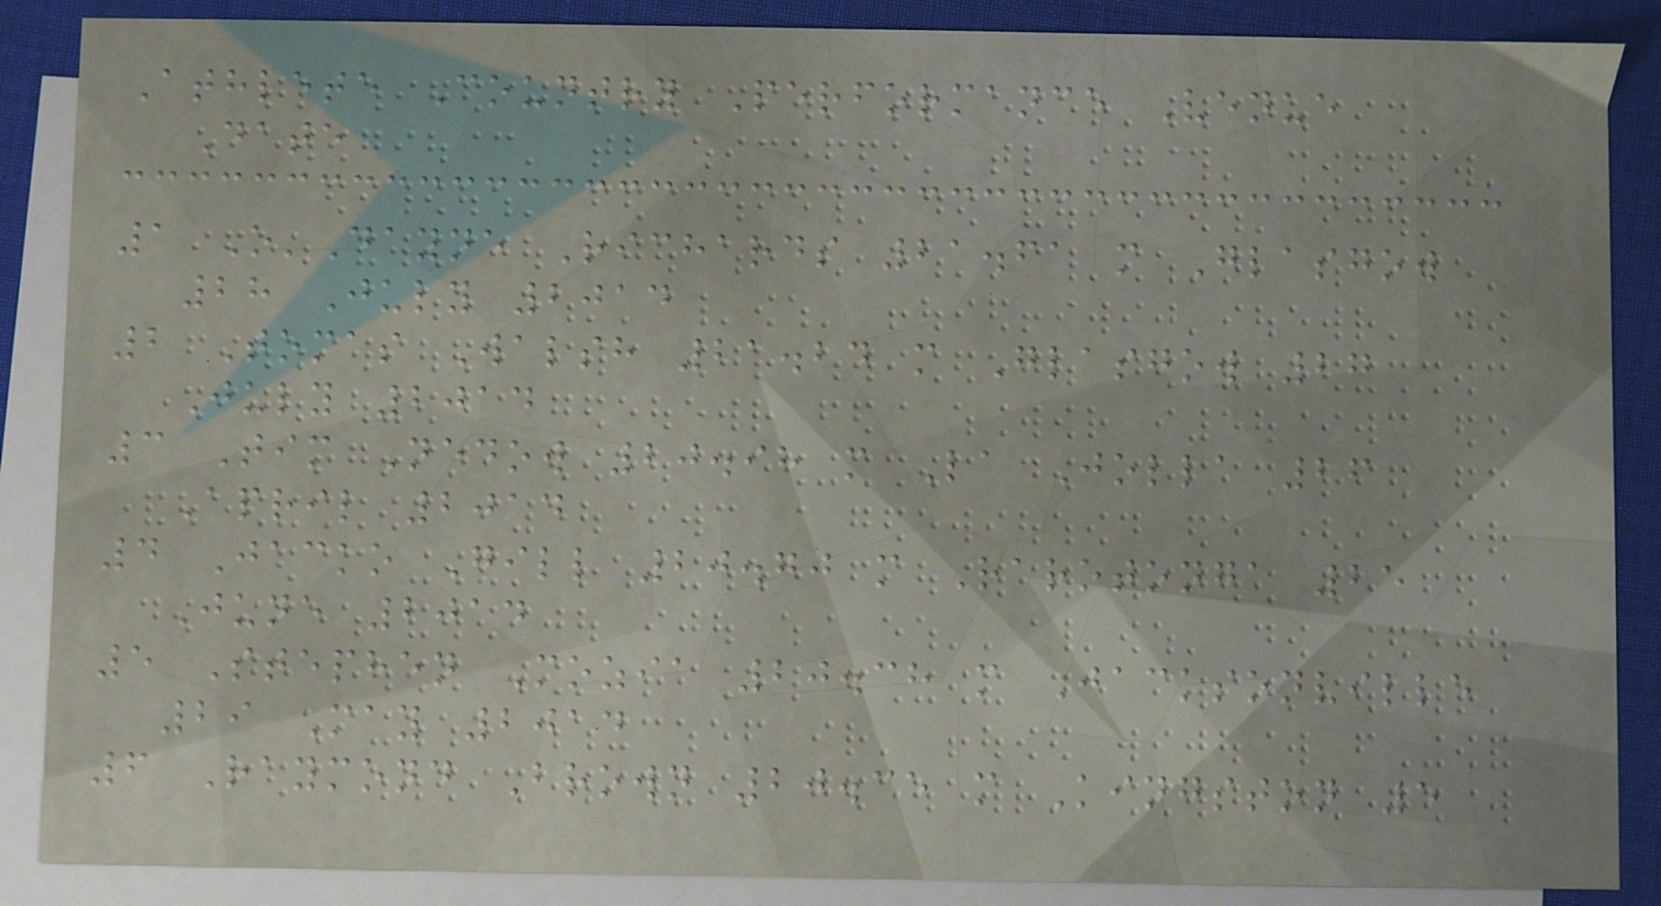Athlete Country Performance Venue
Date
1 O'Dayne Richards 21.61 m Glasgow
28 July 2014
2 Tomas Walsh 21.24 m Glasgow 27
July 2014
3 Tim Nedow 20.98 m La Jolla 26
April 2014
4 Jacko Gill 20.70 m Rarotonga 25
June 2014
5 Stephen Mozia 20.38 m Jacksonville
29 May 2014
6 Raymond Brown 20.35 m Kingston 5
